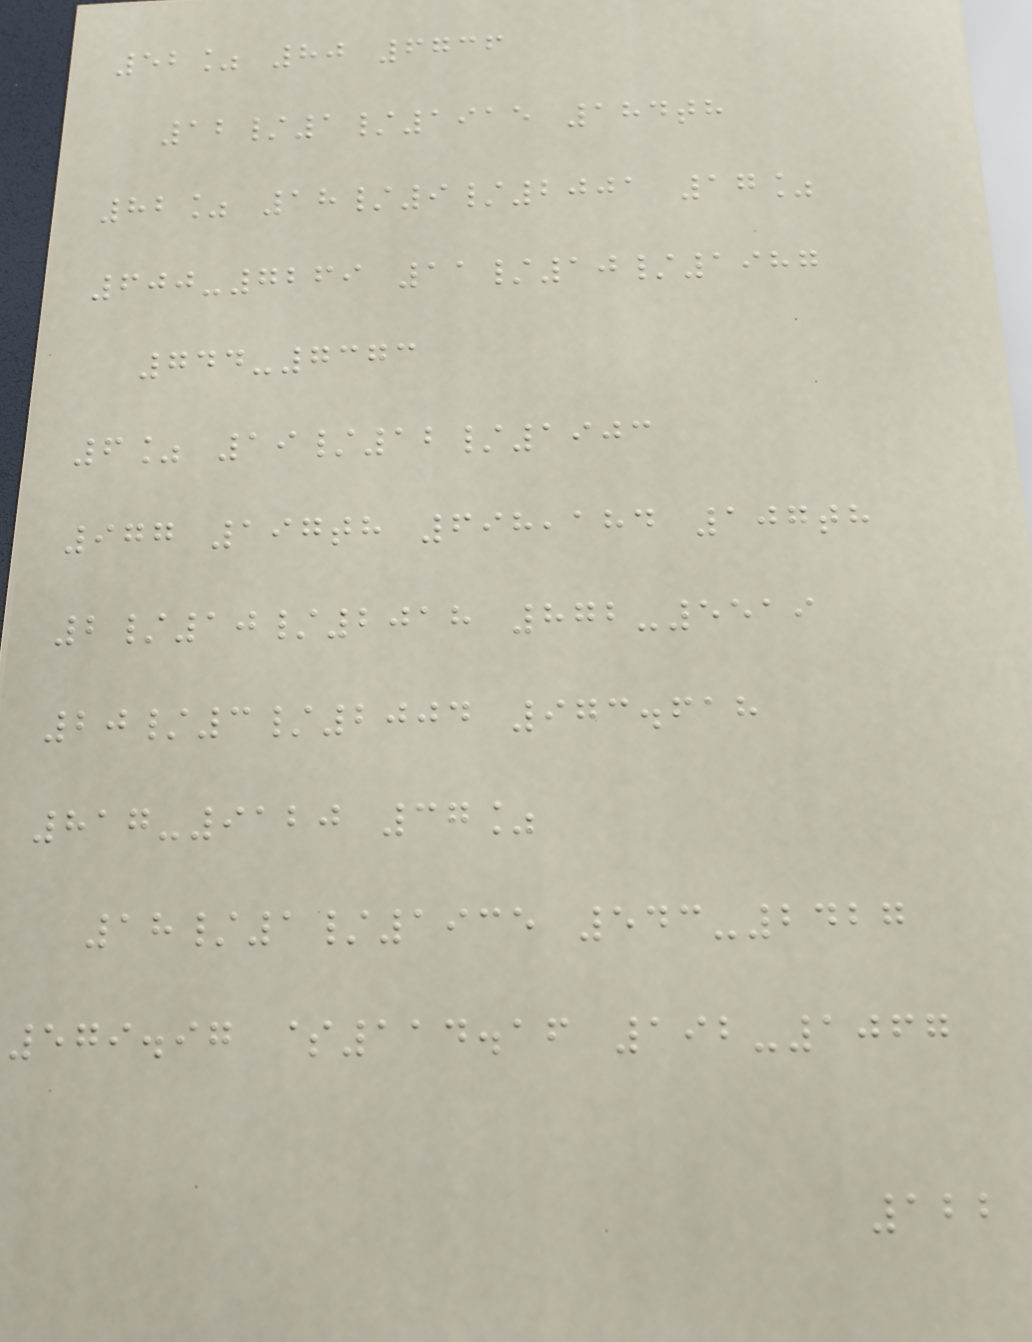52% 80 6736
12/1/1915 184th
82% 18/9/2001 17%
600-7269 11/10/1987
744-7373
6% 19/12/1903
977 197th 698,184 107th
2/10/2018 872-5519
20/3/2004 973.618
817-9120 37%
18/1/1935 543-2427
579.97 $114.16 192-1067
122
